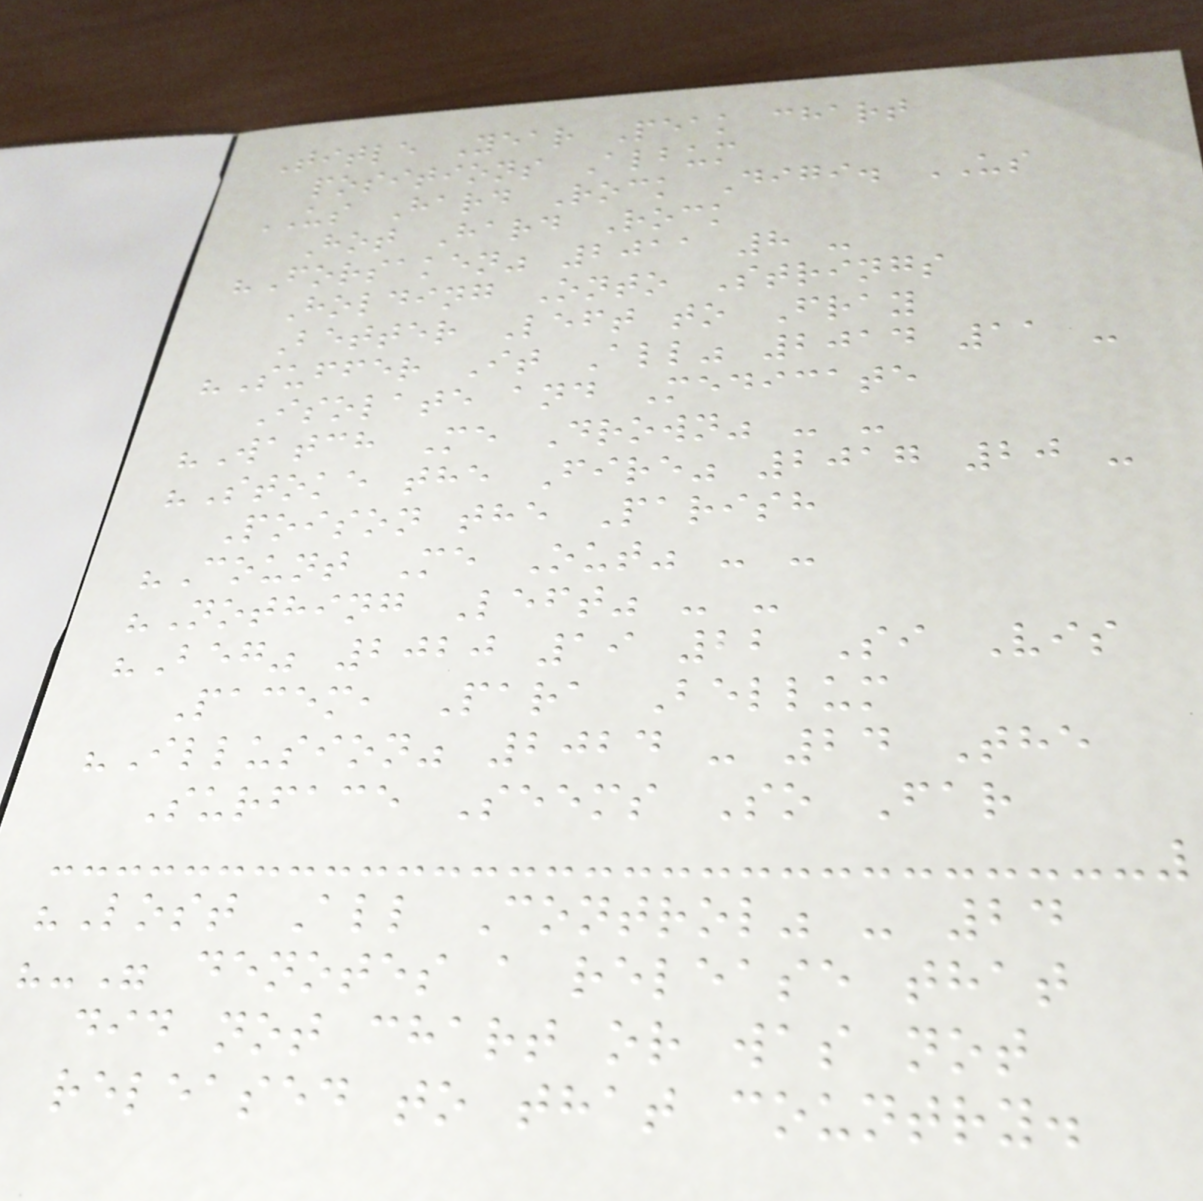Title Year Peak chart
positions Album
US Hard Rock Digi. US
Hot Hard Rock
"Forsaken" 2011 8 -
Holding Onto Strings
Better Left to Fray
"Suffer It All" 2014 11 -
Isolate and Medicate
"Watch Me Drown" - -
"Stoke the Fire" 2017 20 -
Poison the Parish
"Count Me Out" - -
"Nothing Left" - -
"Beg" 2020 19 22 Si Vis
Pacem, Para Bellum
"Illusion" 2024 - 24 The
Surface Seems So Far
"Lost All Control" - 24
"-" denotes a release that
did not chart or was not
released to that country.
